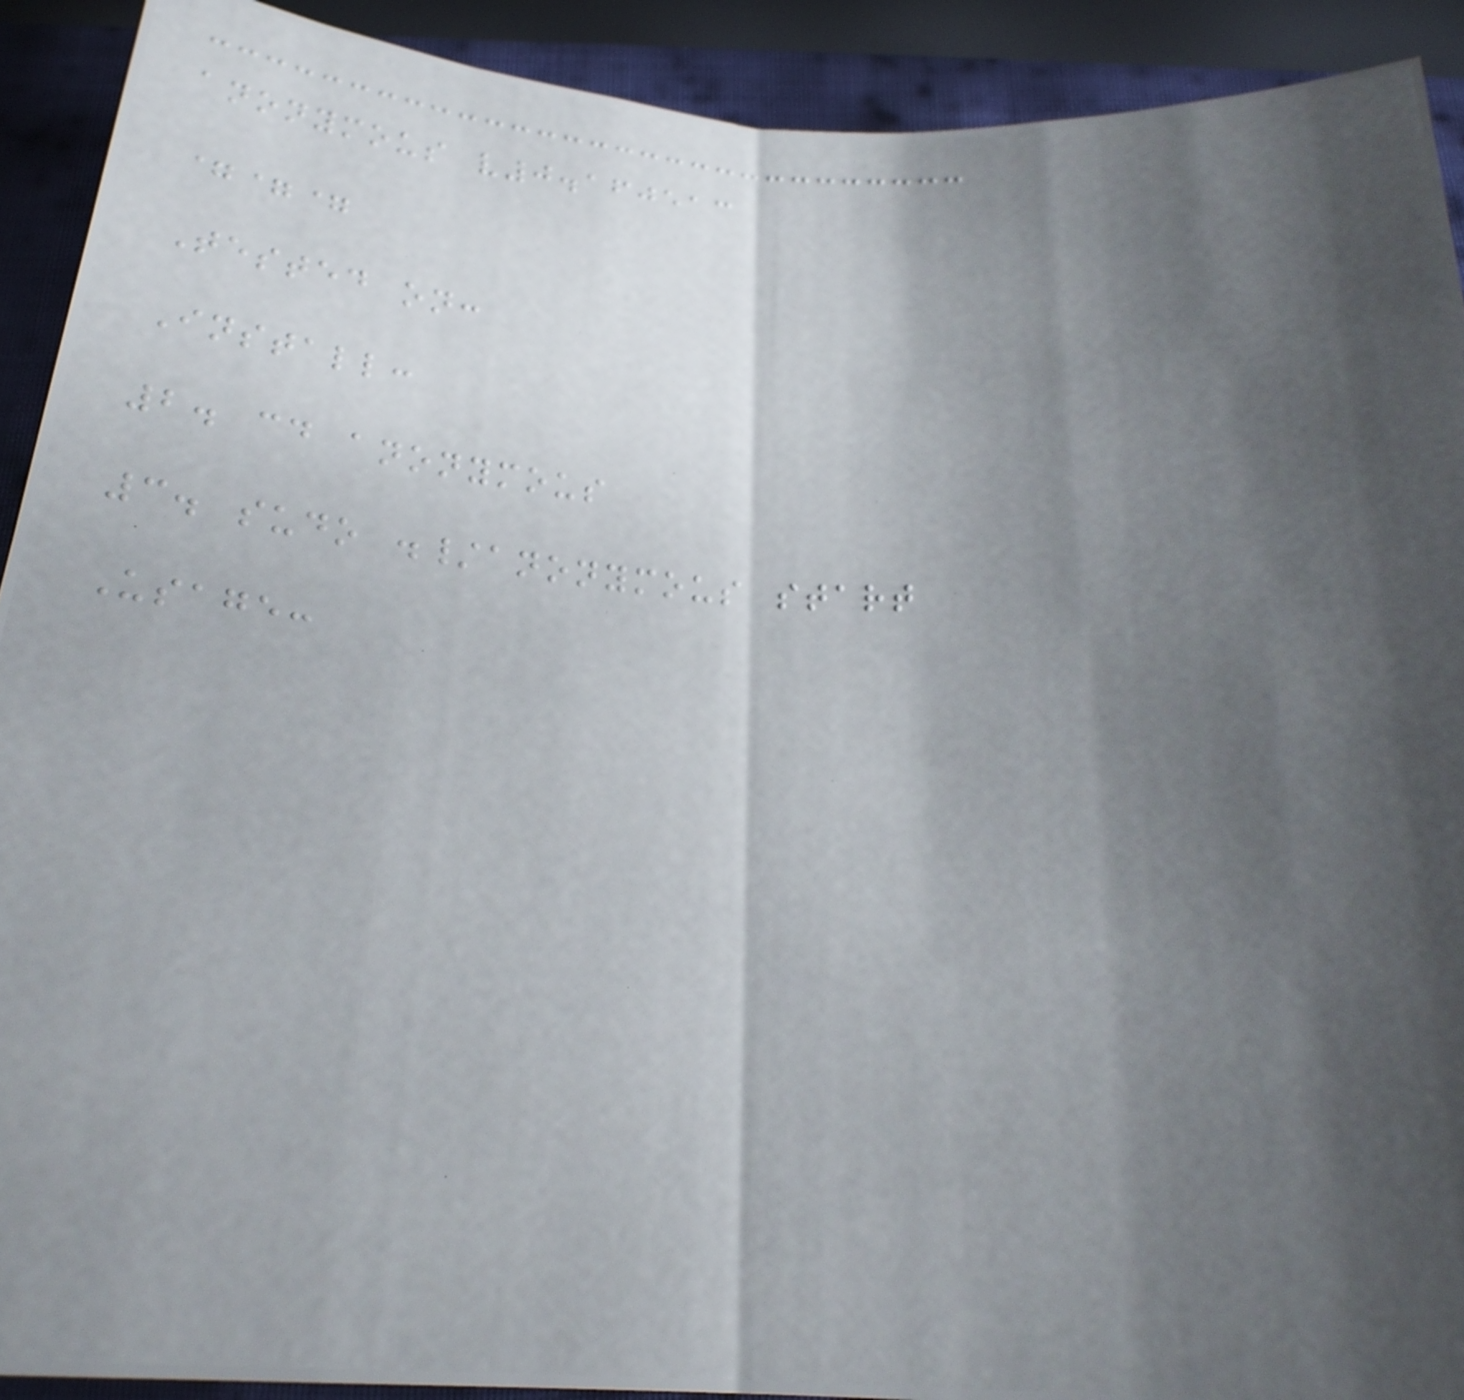anonymous v0.160513
===
Tested on:
Install:
2. cd anonymous
3. sudo ./anonymous start
Usage:
